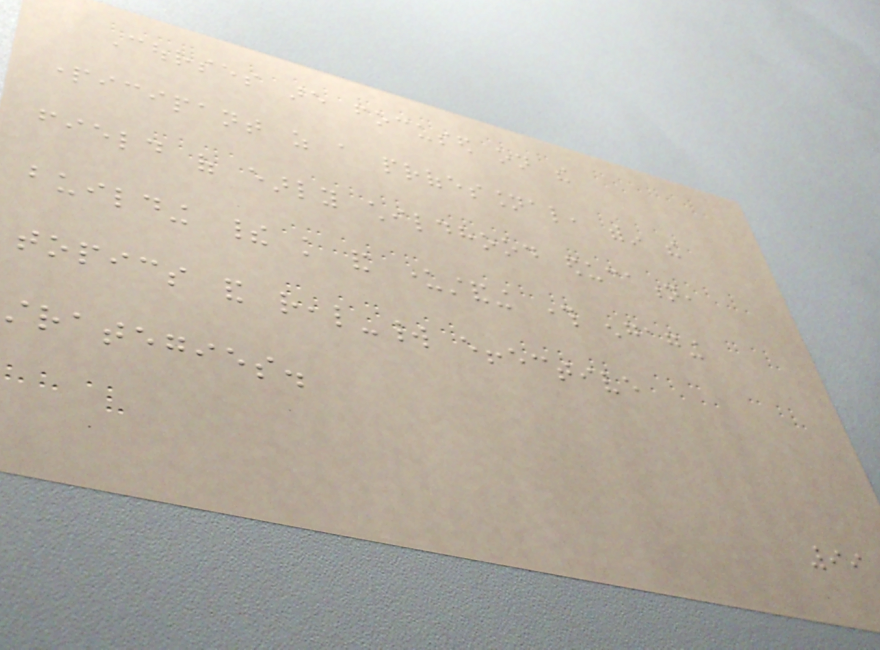Courses are focused on the
participant as a professional, within the
field of early childhood education,
building their knowledge and understanding through engaging
topics and real-world effective
strategies.
99
